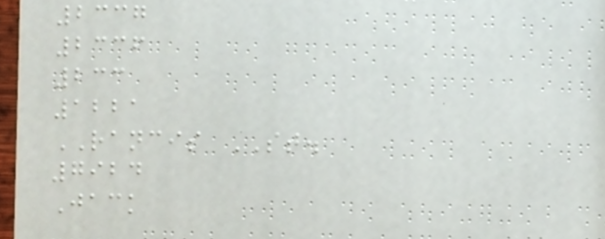2337
2336
233
1221
RANCIS ST.
7924
Jack
